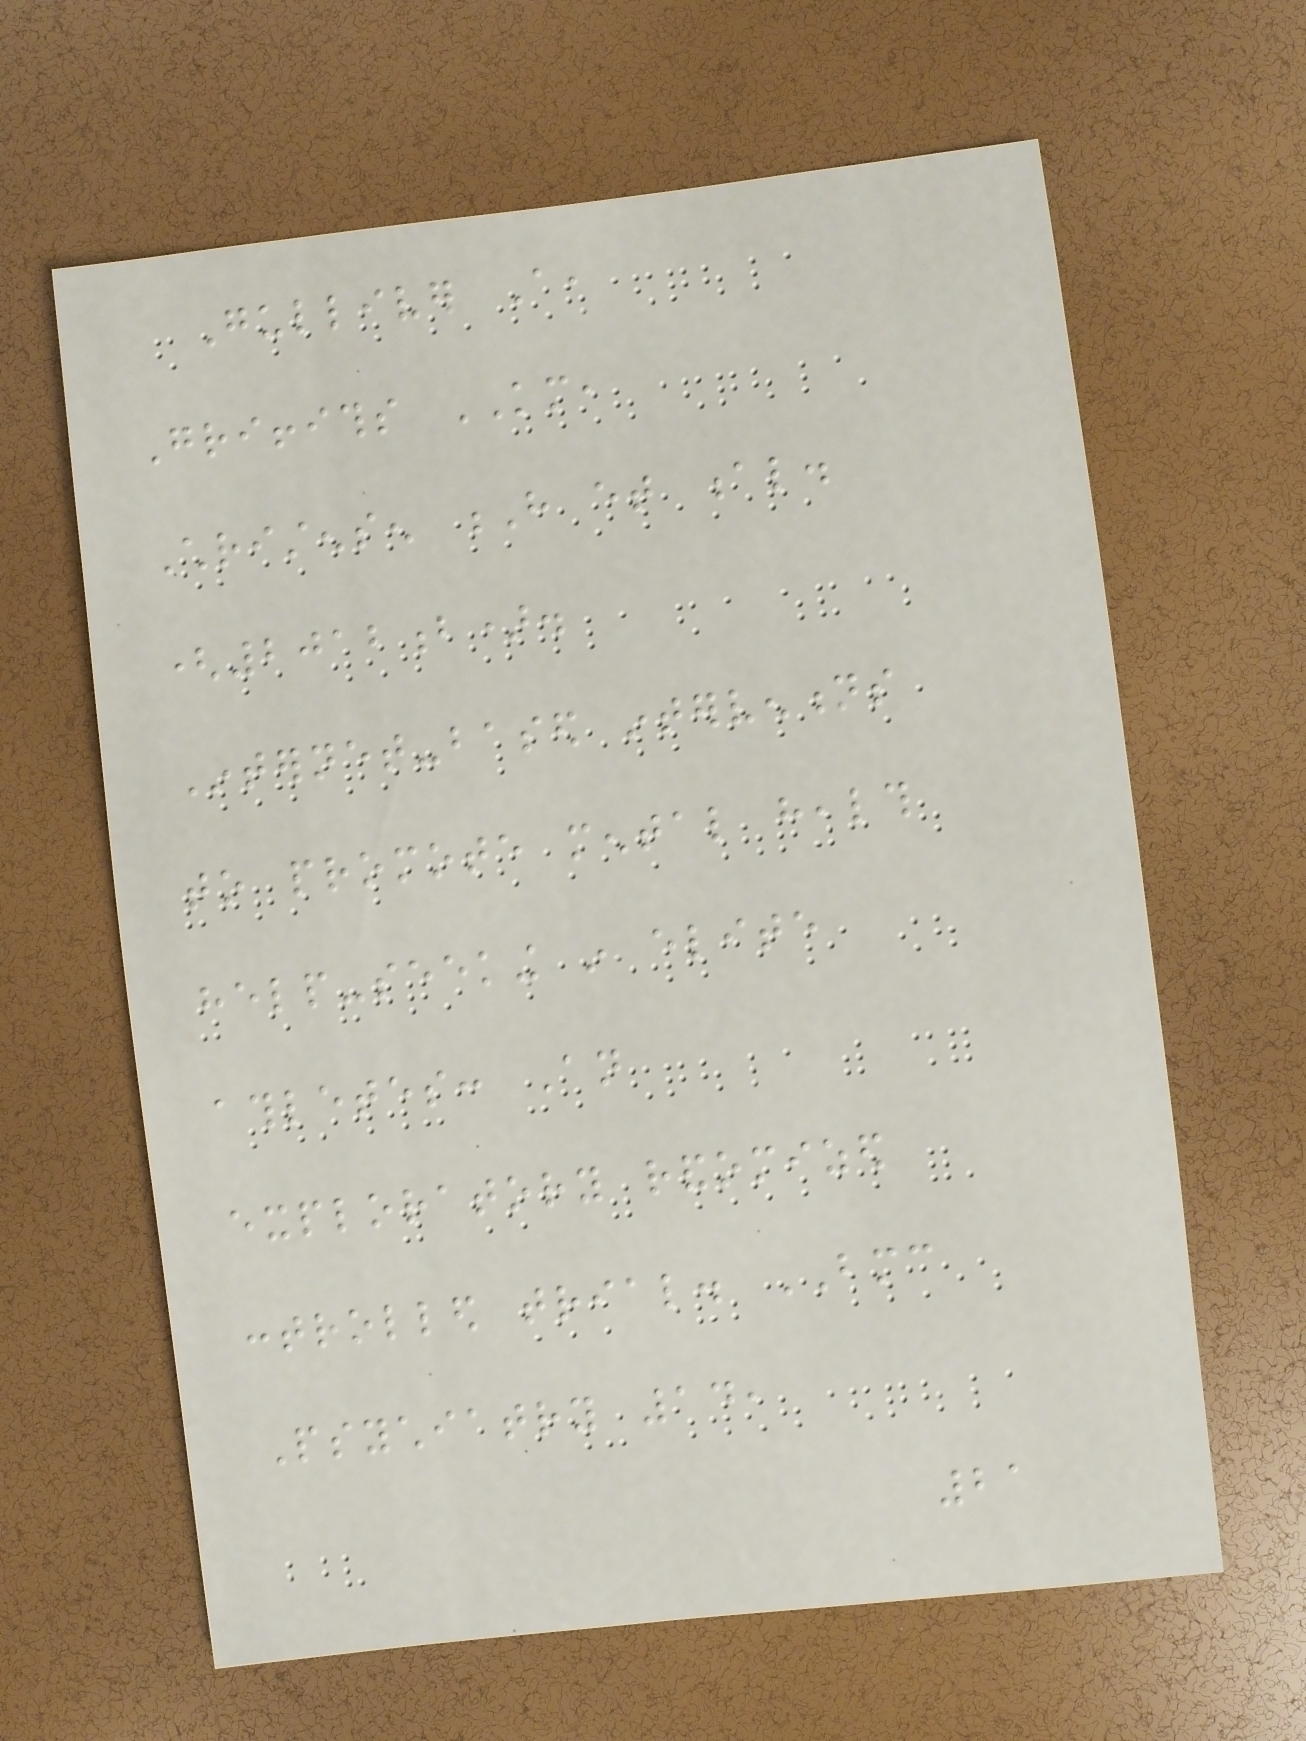Gulliver A,
Griffiths KM,
Christensen H et al.
(2012b).
Internet-based interventions
to promote mental health
help-seeking in elite
athletes: An
exploratory randomized
controlled trial. BMC
Psychiatry 14,
21
